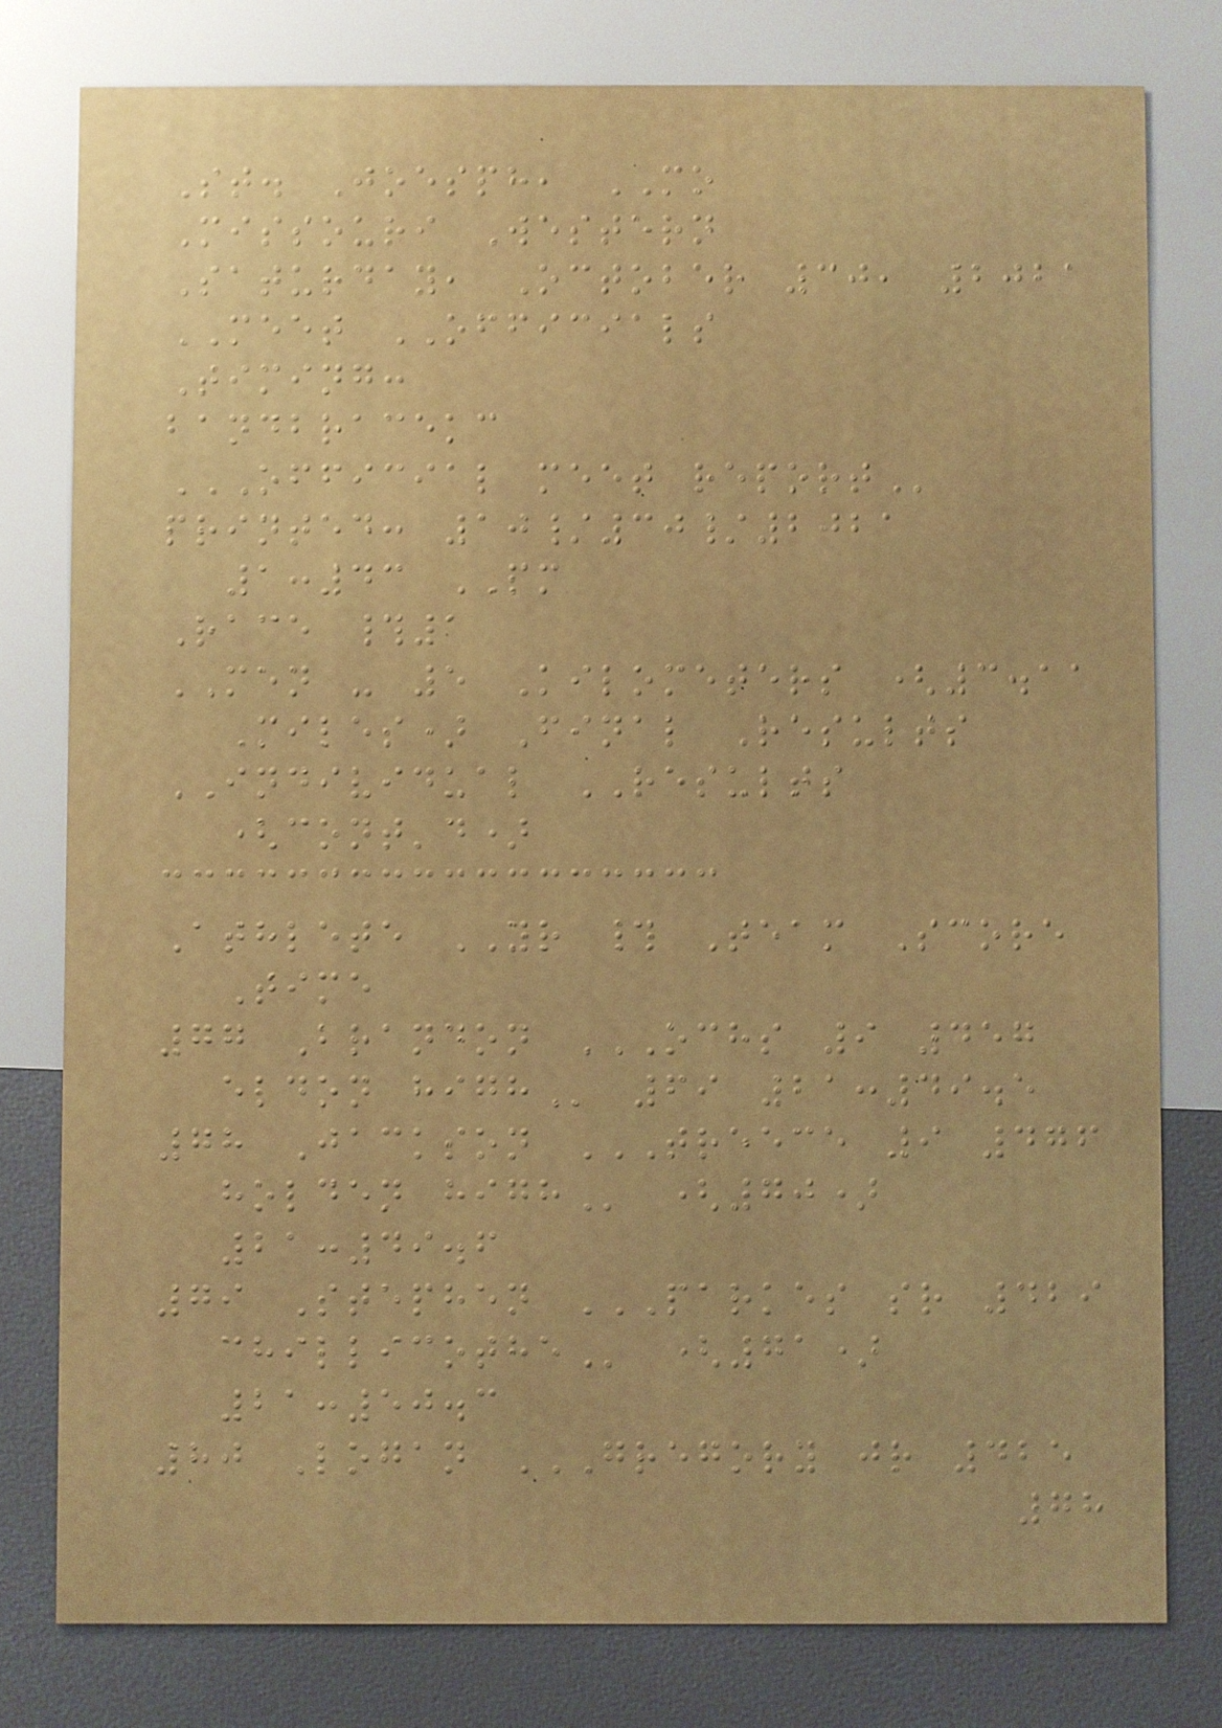St. Joesph, MO
Missouri Western
Saturday, October 30, 2021
MEET OFFICIALS
Timing:
bandbracekc
OFFICIAL MEET REPORT
printed: 10/30/2021
1:43 PM
Race #1
MEN - 5 Kilometers (3.11
Miles) Final Results
INDIVIDUAL RESULTS
(cont'd)
Athlete YR # Team Score
Time
77 Brandon OCHS 9 457
ELDON HIGH 69 21:49.5
78 Jackson TREECE 9 476
HOLDEN HIGH (70)
21:49.6
79 Stephen PARKES SR 429
CHILLICOTHE (71)
21:50.3
80 Logan GREGORY JR 425
78
